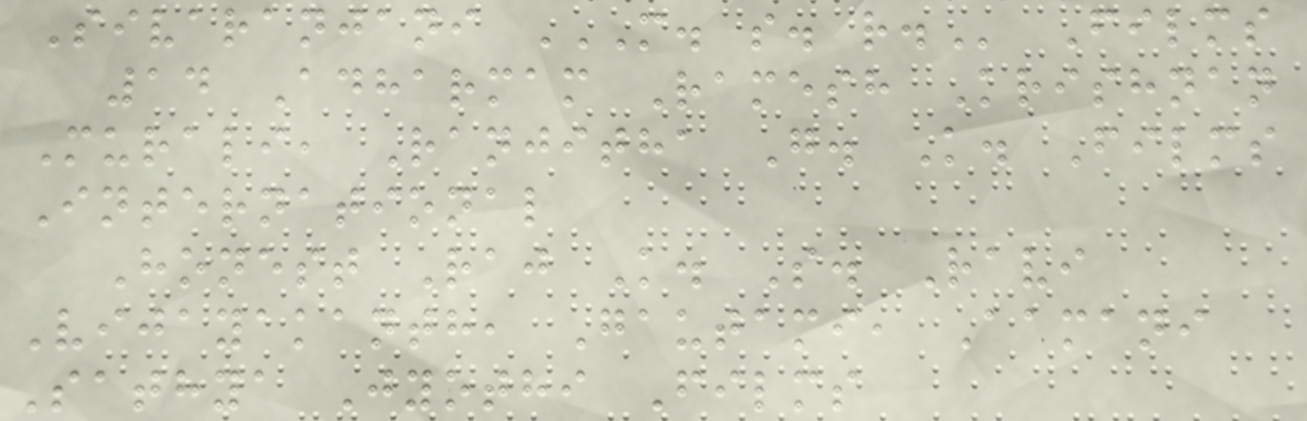Sivaranjani M. S. R. Films
14 Adharmam Ramesh Krishnan
Murali, Ranjitha G. K. Films
International
Honest Raj K. S. Ravi
Vijayakanth, Gautami, Aamani
Sathya Jyothi Films
